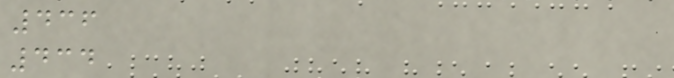436
434
